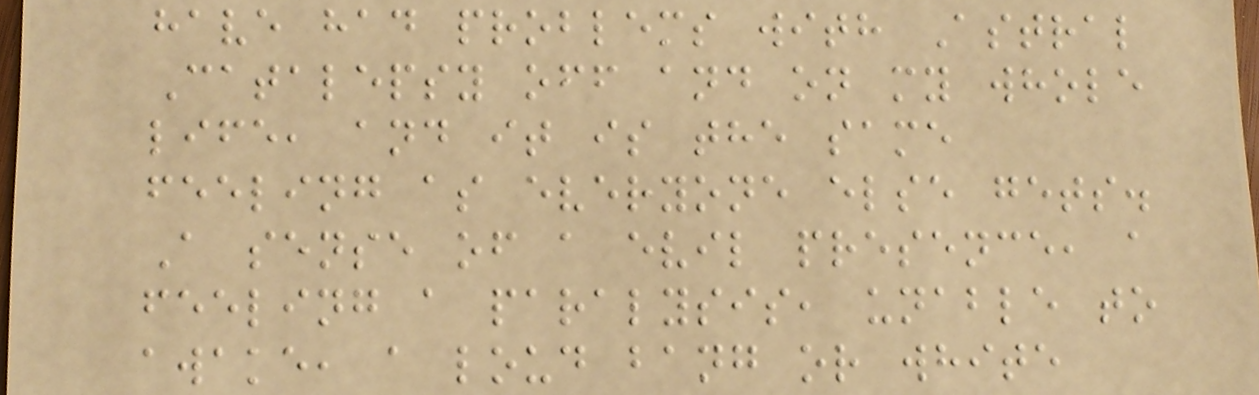have had problems with Astral
Catalepsy off and on my whole
life, and it is the same
feeling as everyone else gets.
A sense of a evil presence, a
feeling a paralysis, unable to
awake, a loud bang or white
